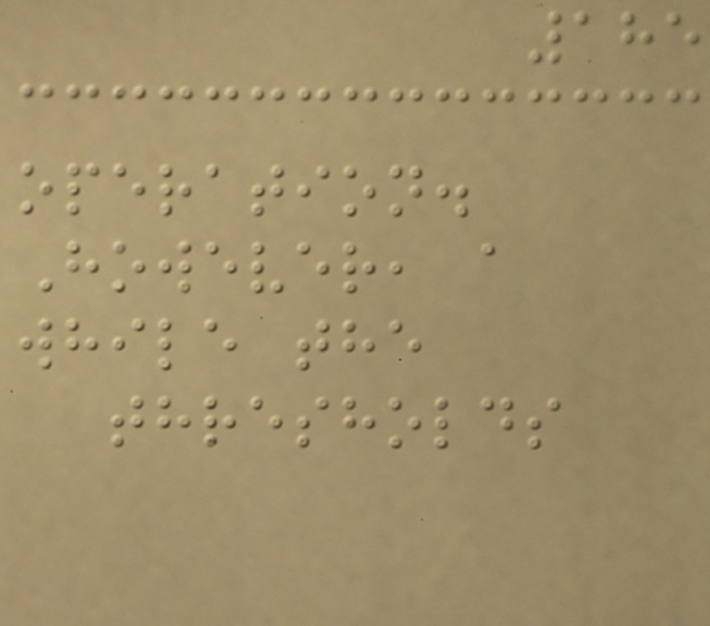185
operation.
However, a
while the
thresholds
